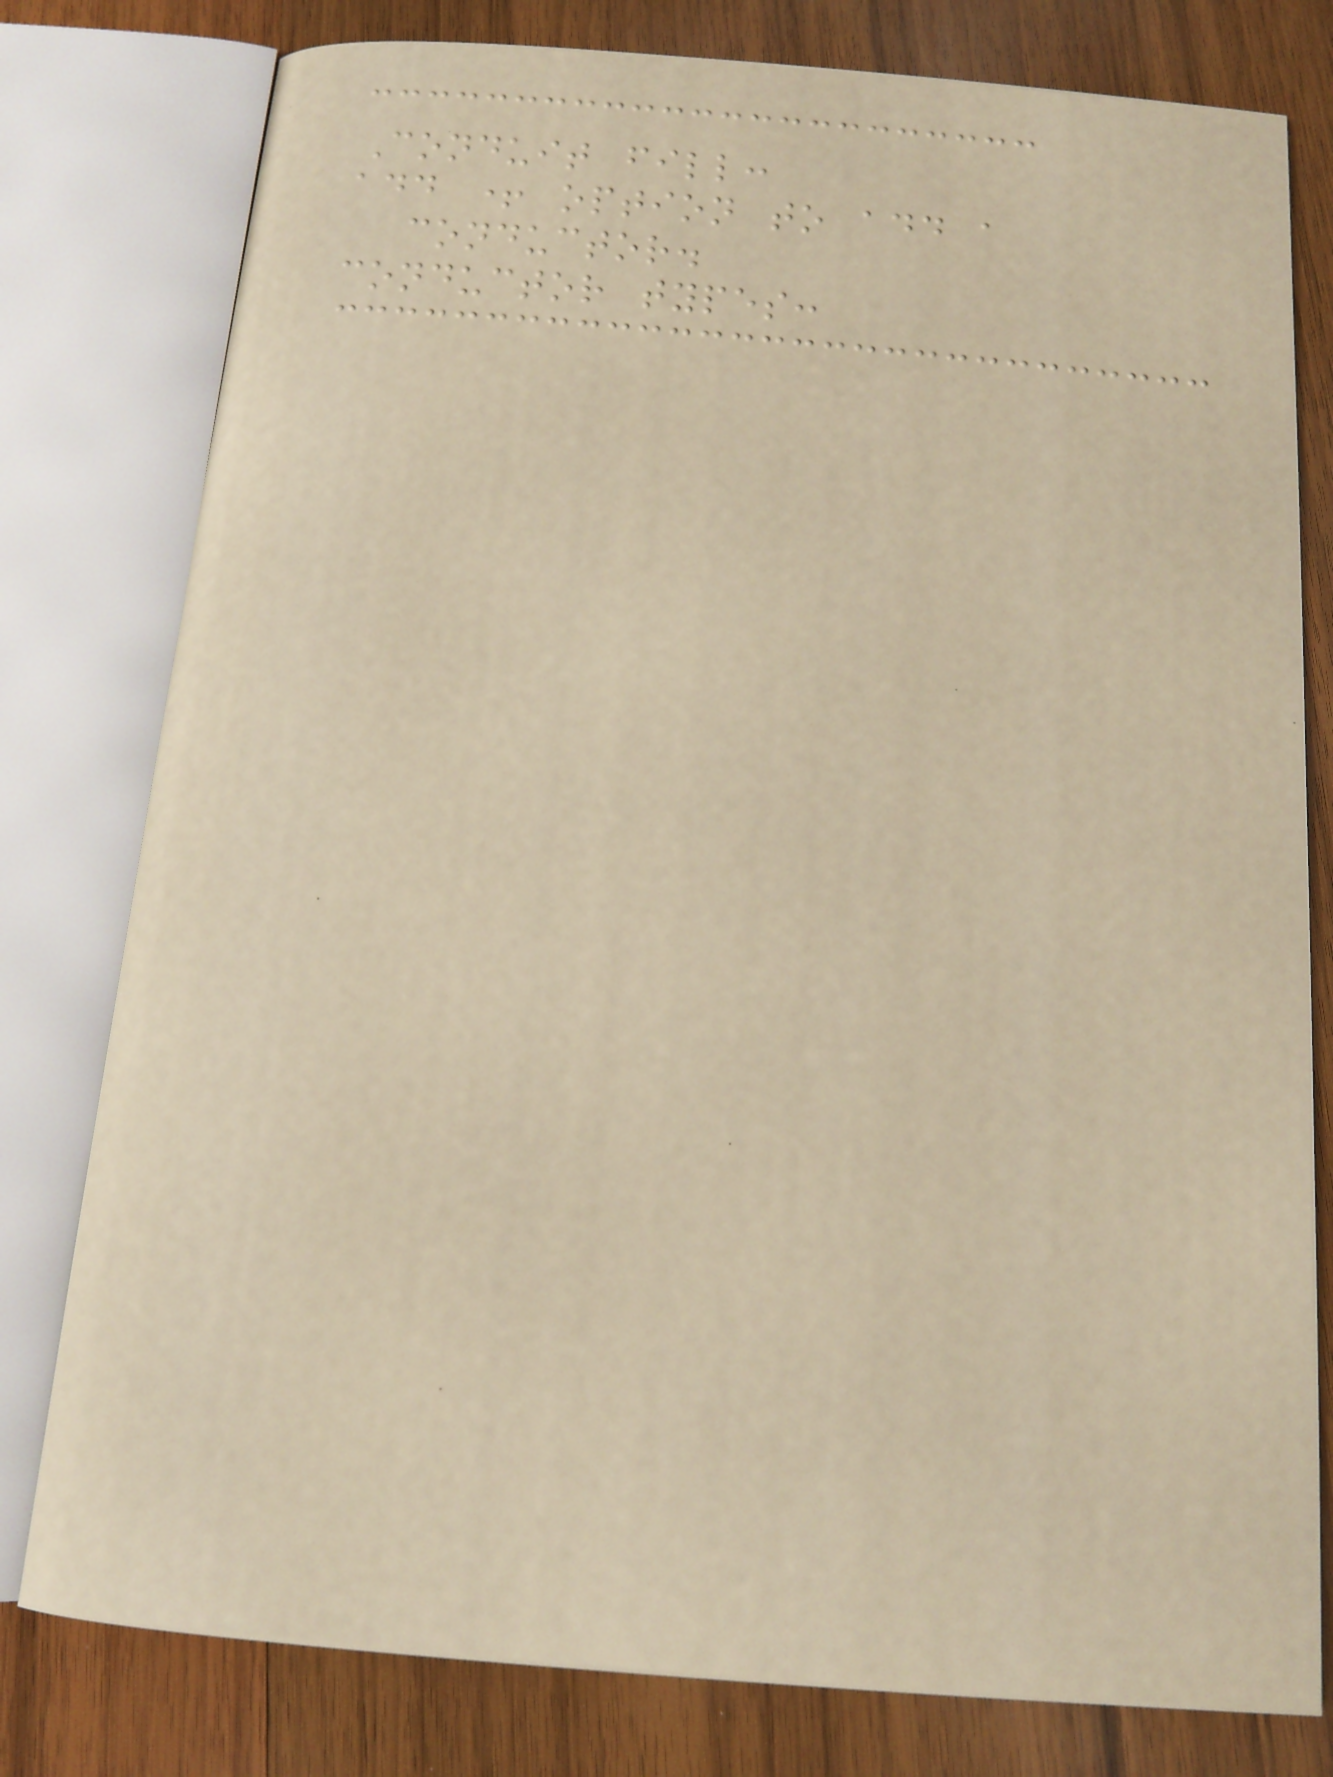Conduit fill:
add + option to add a
conductor.
conductor types:
